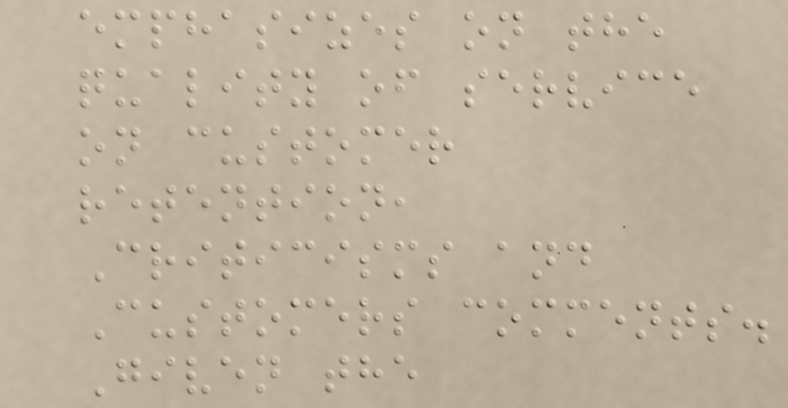emphasizes on the
quality of service
on customer
retention,
Criticisms and
Customers comments.
Given the
